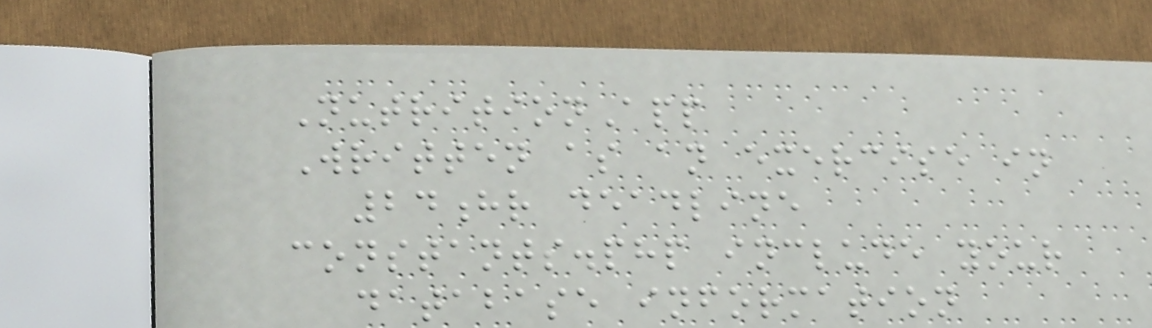NutritionApp
Written as an exercise in
24hr deadline
constants.php include your
database information
